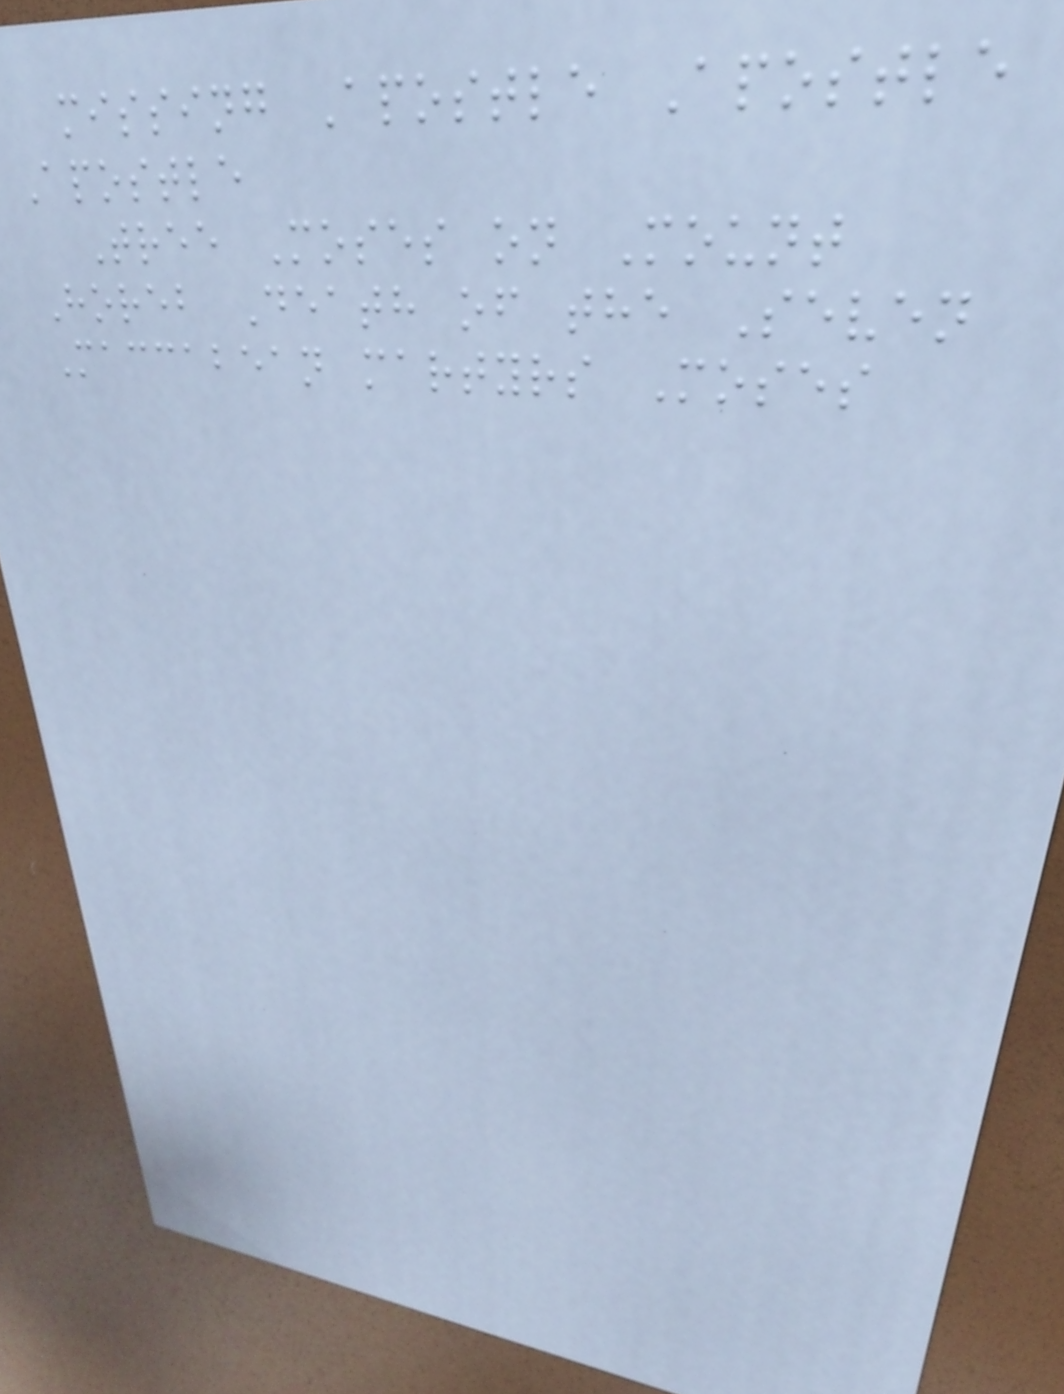missing Apostle Apostle
Apostle
Tree Moses on Mount
Horeb Death of the Seven
Maccabean martyrs Moses
